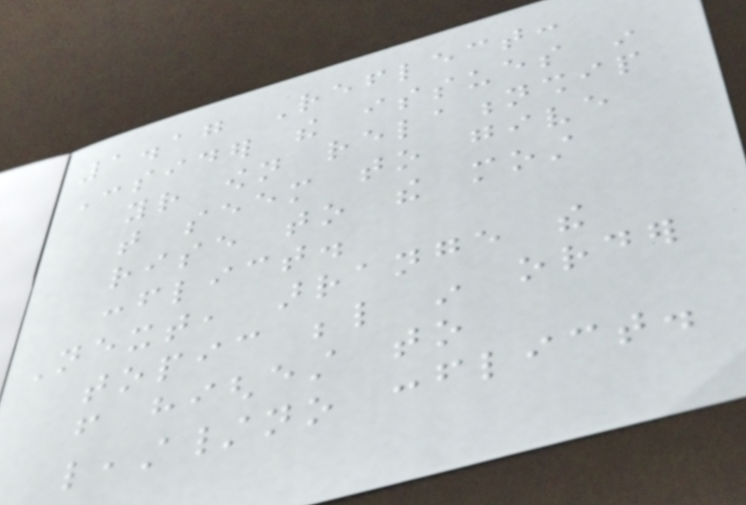1.17 Reflect:
Consider the issues in
your own relationship
that seem to give
rise to the most
conflict.
Next, arrange the
topic below in order
from highest to
least/no conflict.
